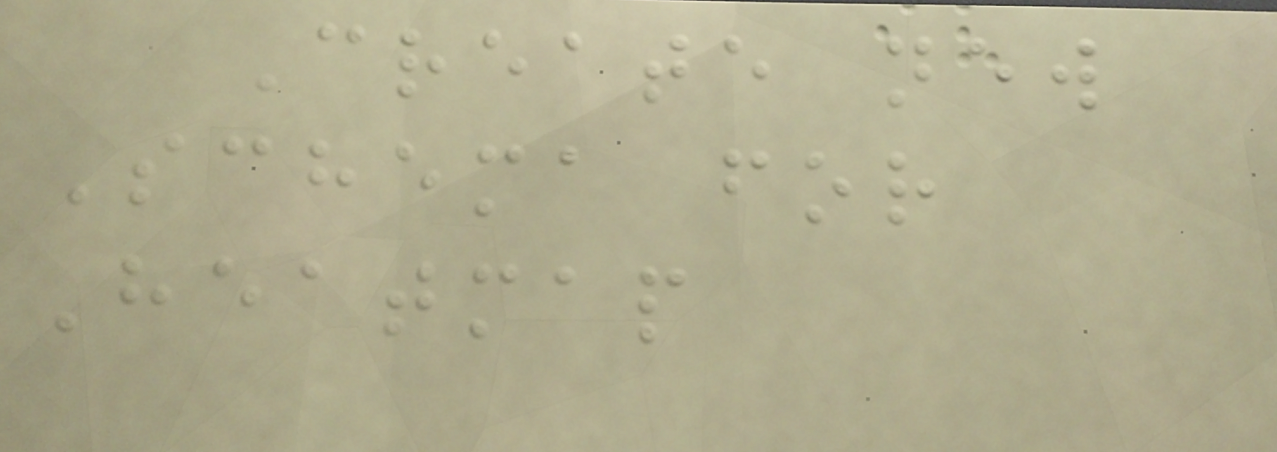Create new
Schema for
Heatmap
